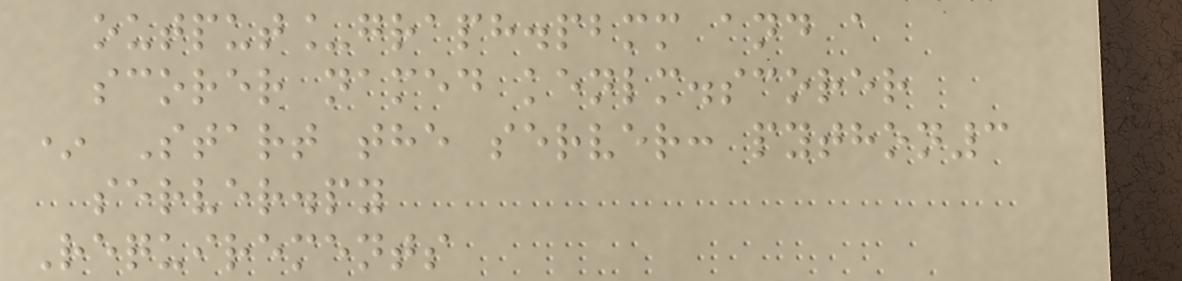output_graph.pbmm and a
scorer named kenlm.scorer
* Start the server: python3
server.py
Requirements
